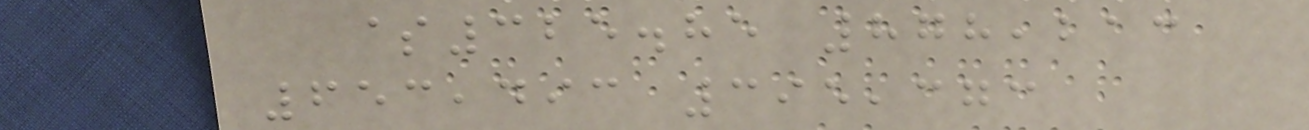$325.85 878,213
653,493 395,373
